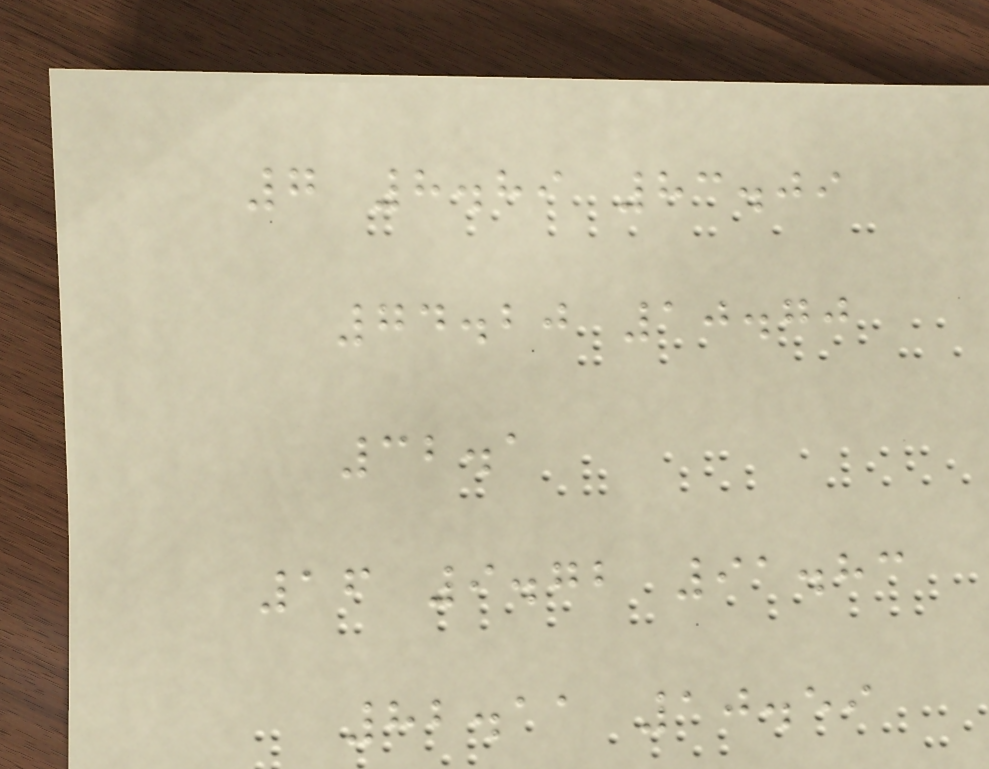7 8.89 83.09
74.20 10.70
32.1
16 9.72 91.83
82.11 10.59
